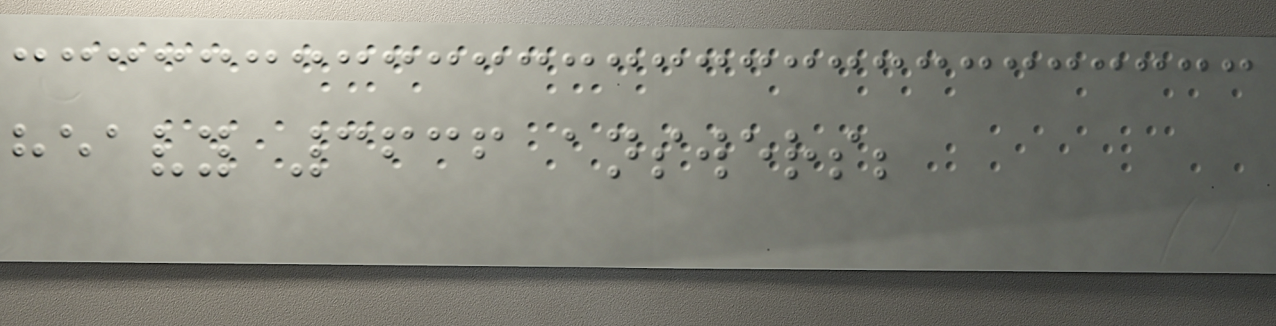heavy 3636 answers;
